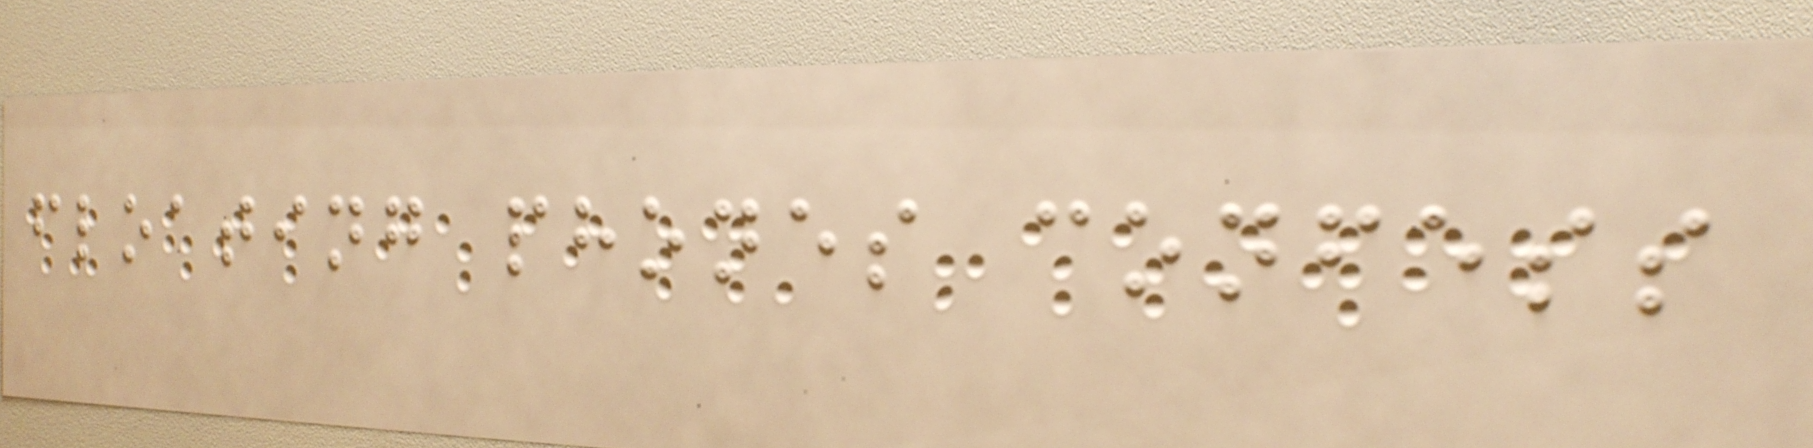floating phones confess
